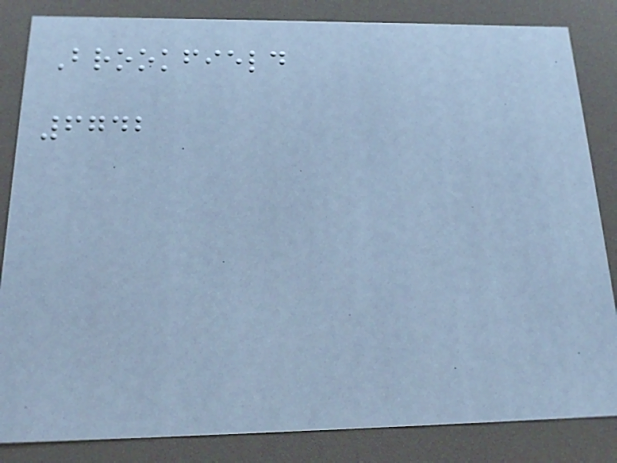Brookfield
6742
